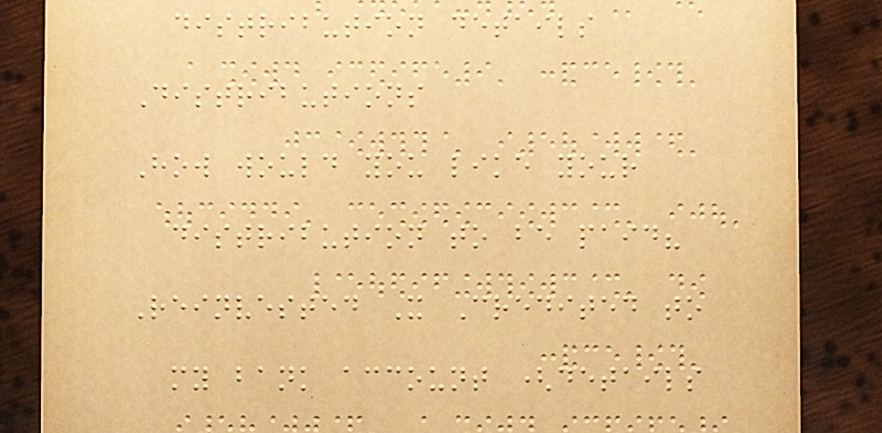distribution details
Distributions
How would you like your
distribution to be paid?
Reinvested X Credited to
my bank account (details
